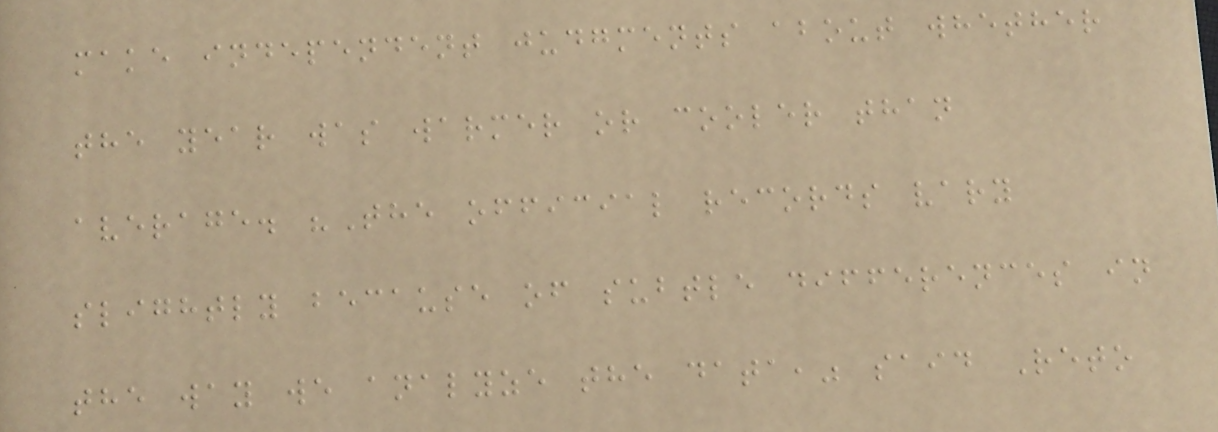make independent judgments about whether
the year was warmer or cooler than
average. "The official records vary
slightly because of subtle differences in
the way we analyze the data," said Reto
